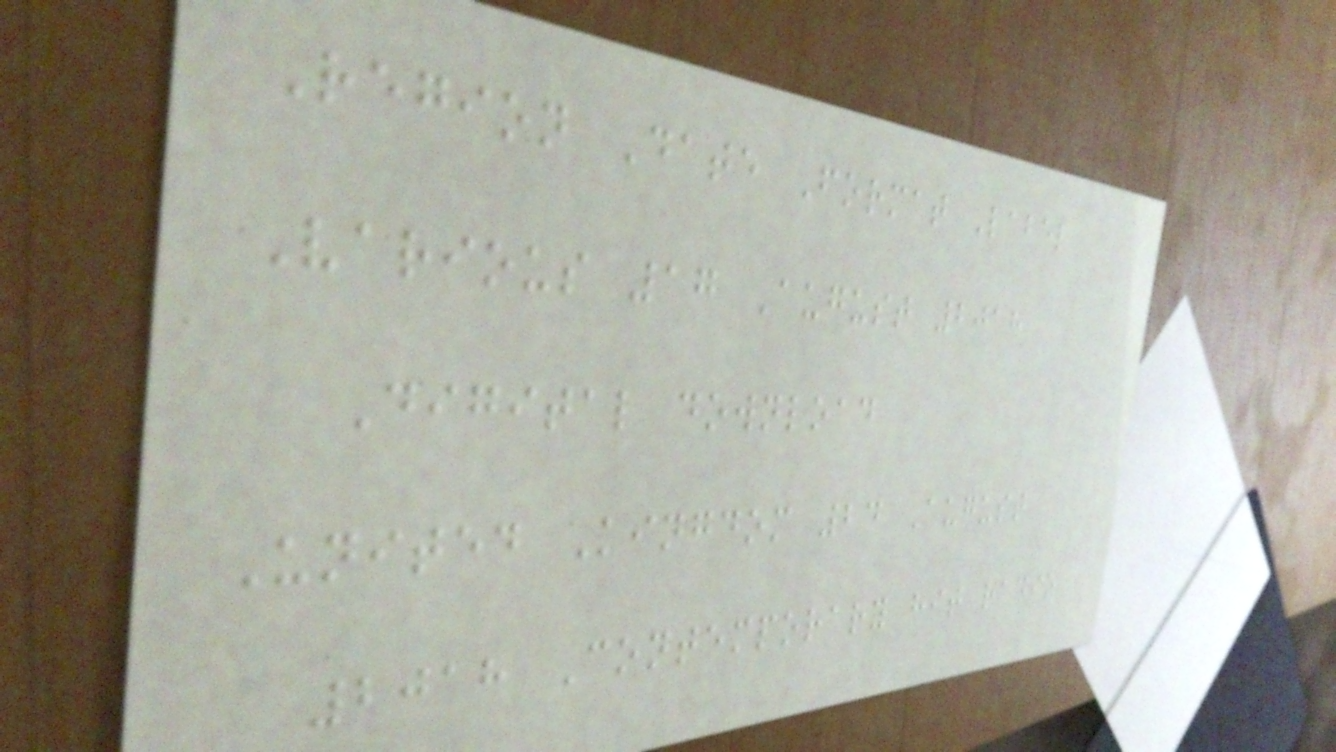Region Date Format Label
Various 17 August 2018
Digital download
United Kingdom 24 August
2018 Contemporary hit radio
